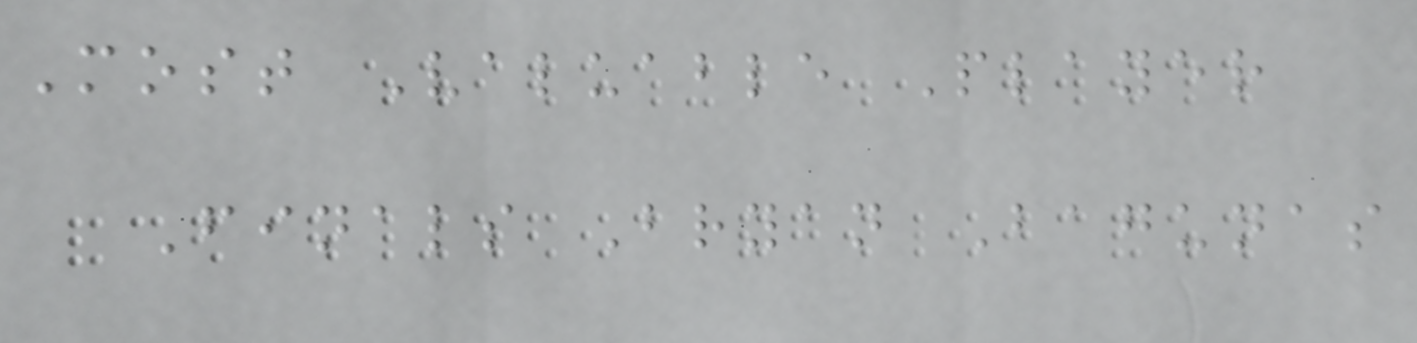Most Valuable Player
Finals Bryan Bagunas
